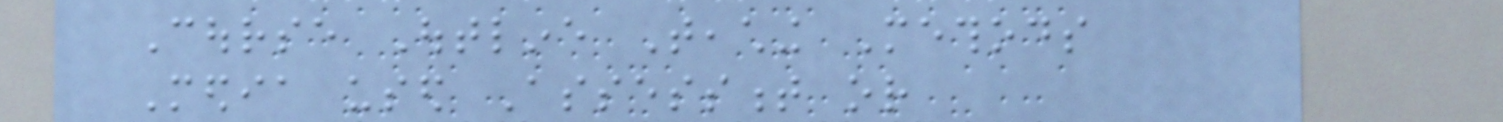Course Outline Teaching Methods
Media used Assessment or
